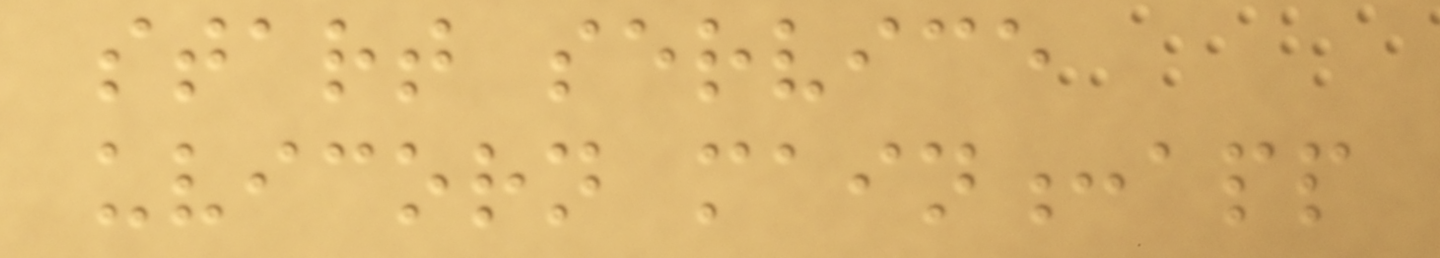start service
uvicorn main:app
